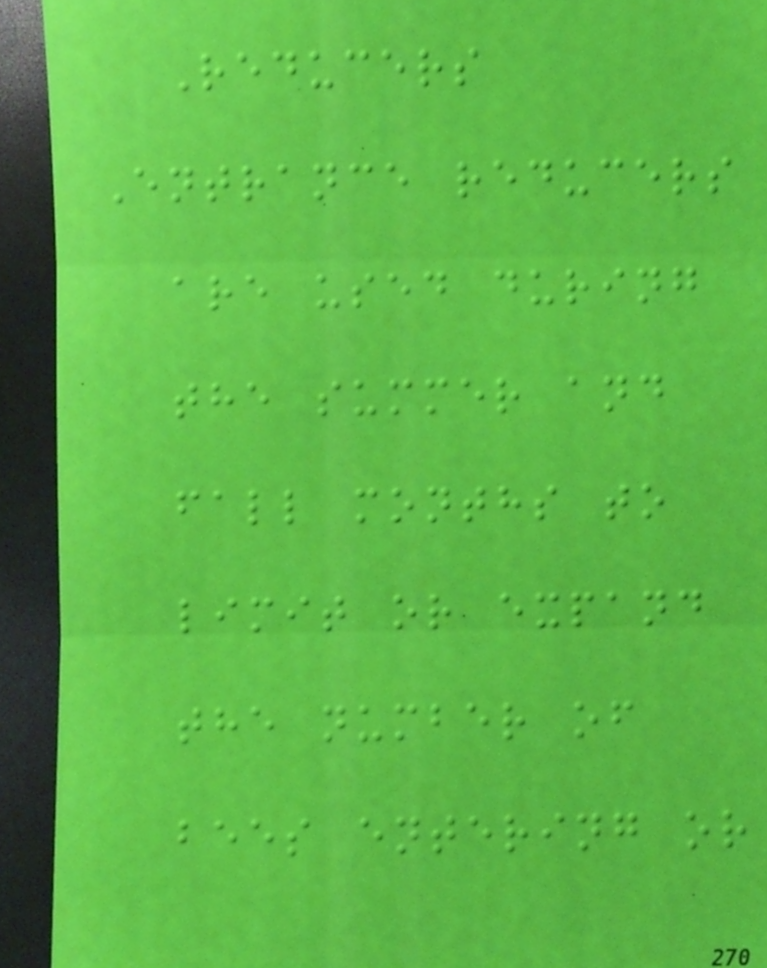Reducers
Entrance reducers
are used during
the summer and
fall months to
limit or expand
the number of
bees entering or
